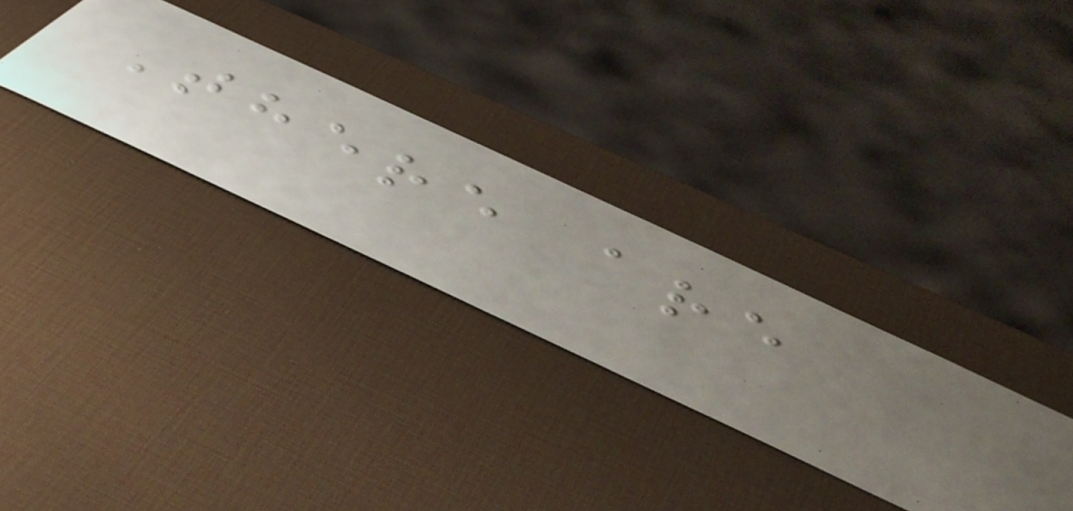There are
